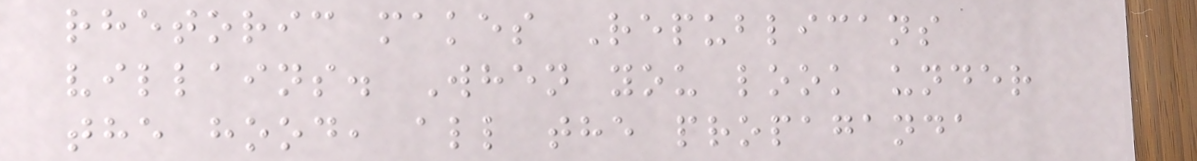rhetoric makes Republicans
villains. When you look under
the hood, all the propaganda
